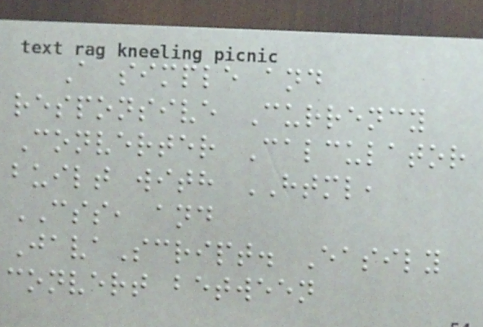A simple and
responsive Currency
Converter Calculator
built with HTML,
CSS, and
JavaScript. Easily
convert between
